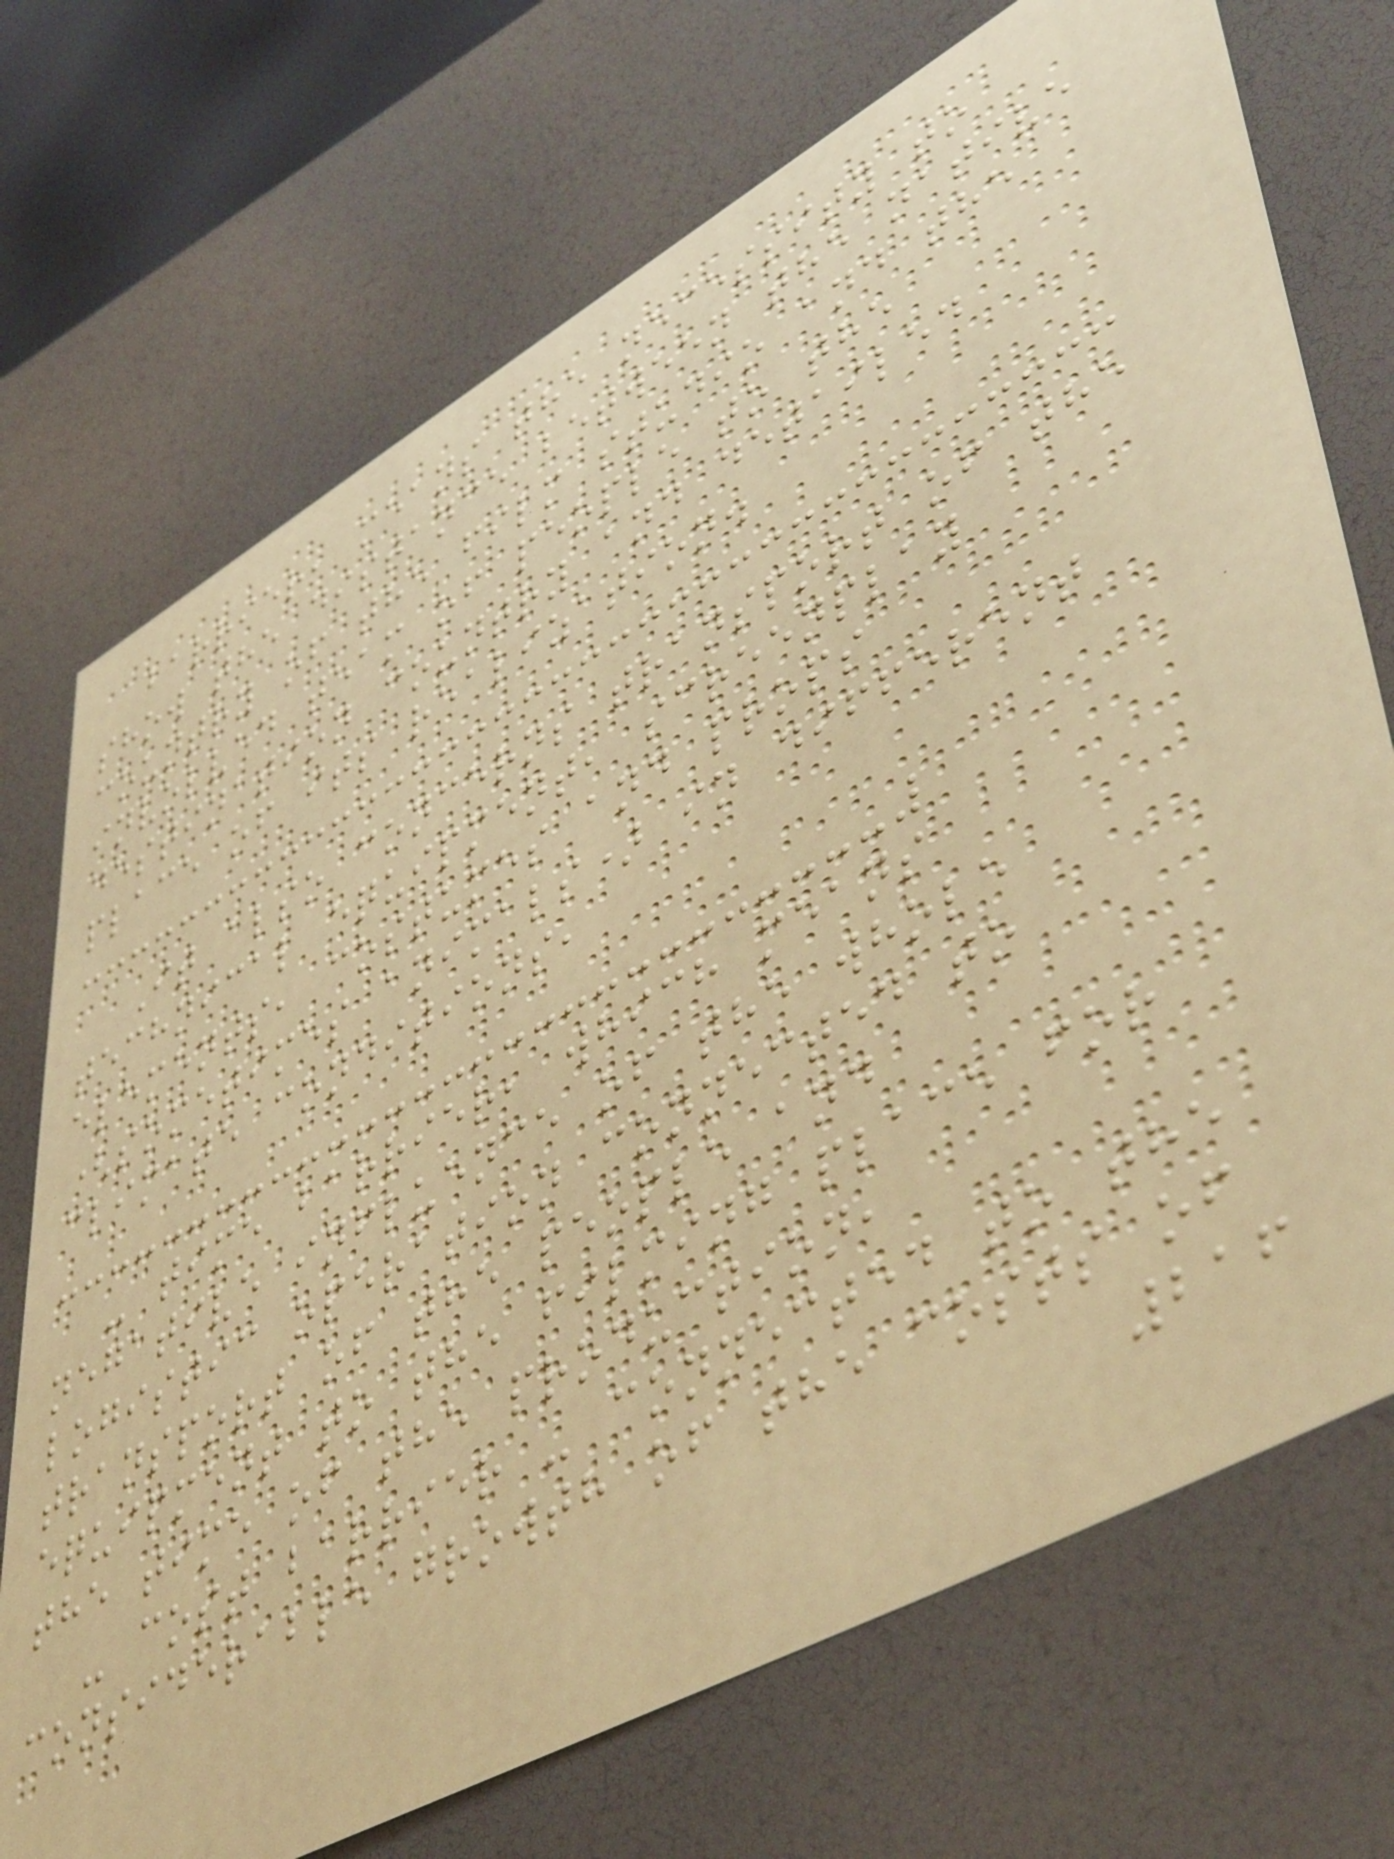barrier, means the necessity to
show the distance between the native
country of the film studio and the
involved team of people to the
destination country and detailed
place of its realization.
It also concerns transport of the
technical equipment, screenplay
elements, costumes and props
(sometimes animals) in different
climate conditions,
- time barrier, which means
negative influence of the whole
logistic operation connected to
transport of the people and
equipment to the filming place for
the time of the production,
- cost barrier - connected to the
considerable growth of the costs of
216
